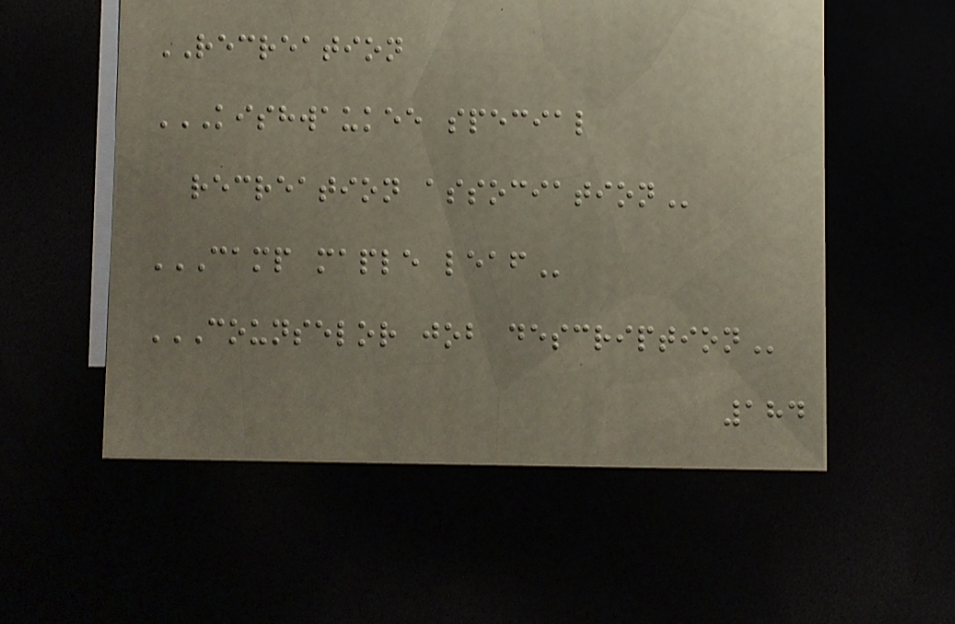RECREATION
KISHWAUKEE SPECIAL
RECREATION ASSOCIATION
CAMP MAPLE LEAF
COUNSELOR JOB DESCRIPTION
184
